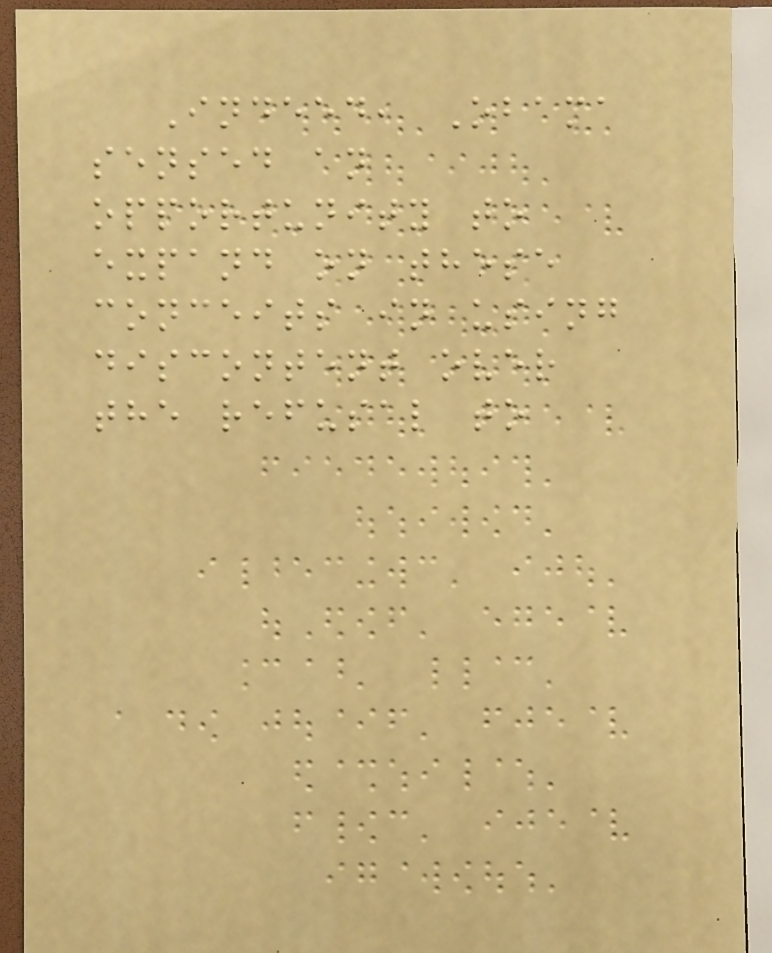Indeed, Obama
sensed an
opportunity to
expand on these
conceits in using
discontent over
the refusal to
